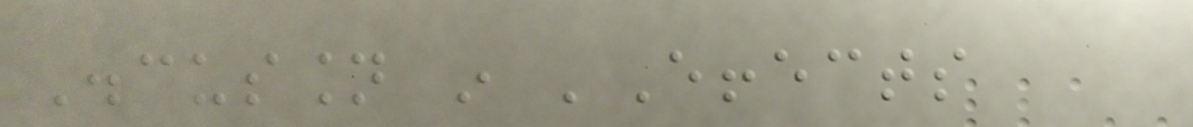Discussion in 'Effects
